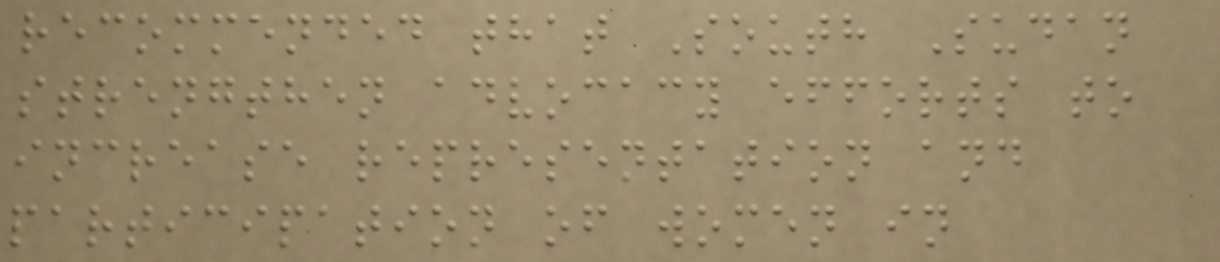recommended that South Sudan
strengthen advocacy efforts to
increase representation and
participation of women in
